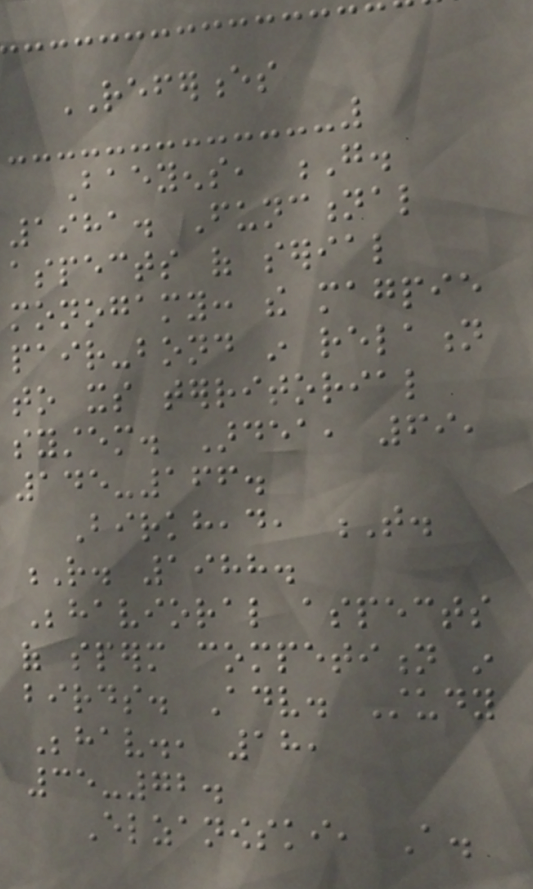REFERENCES
Baeyens, G.
1981. Functional
aspects of serial
monogamy: the magpie
pair-bond in relation
to its territorial
system. Ardea, 69,
145-166.
Birkhead, T.
R. 1988.
Behavioral aspects
of sperm competition in
birds. Adv. Study
Behav., 18,
35-72.
Elzanowski, A.
